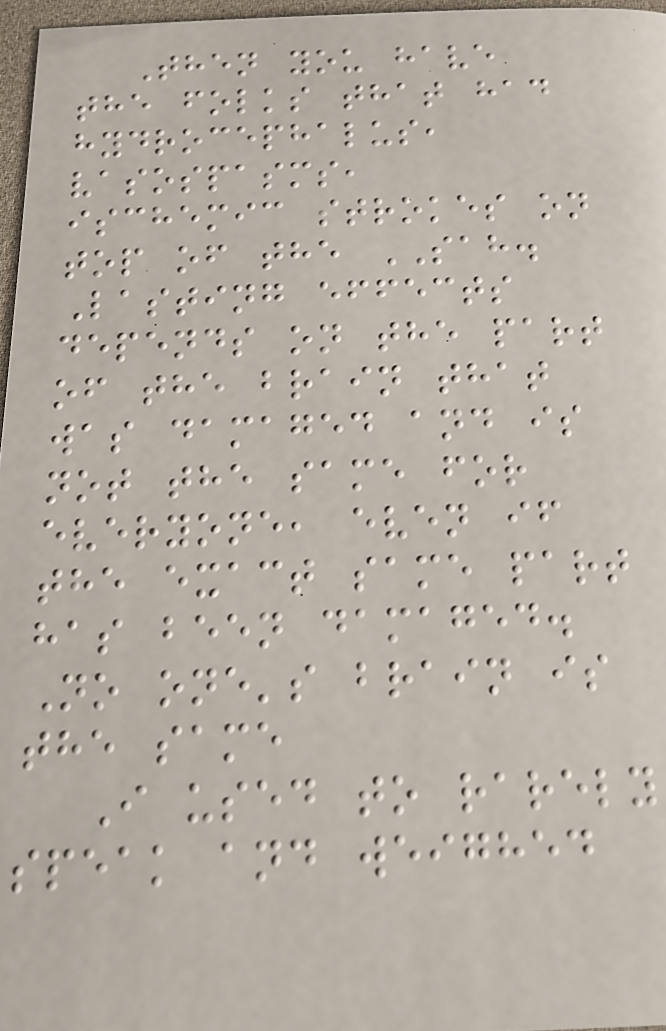Then you have
the folks that had
hydrocephalus,
vasospasms,
ischemic strokes on
top of the SAH.
Lasting effects
depends on the part
of the brain that
was damaged and is
not the same for
everyone, even if
the exact same part
has been damaged.
No one's brain is
the same
I used to rarely
speak and weighed
